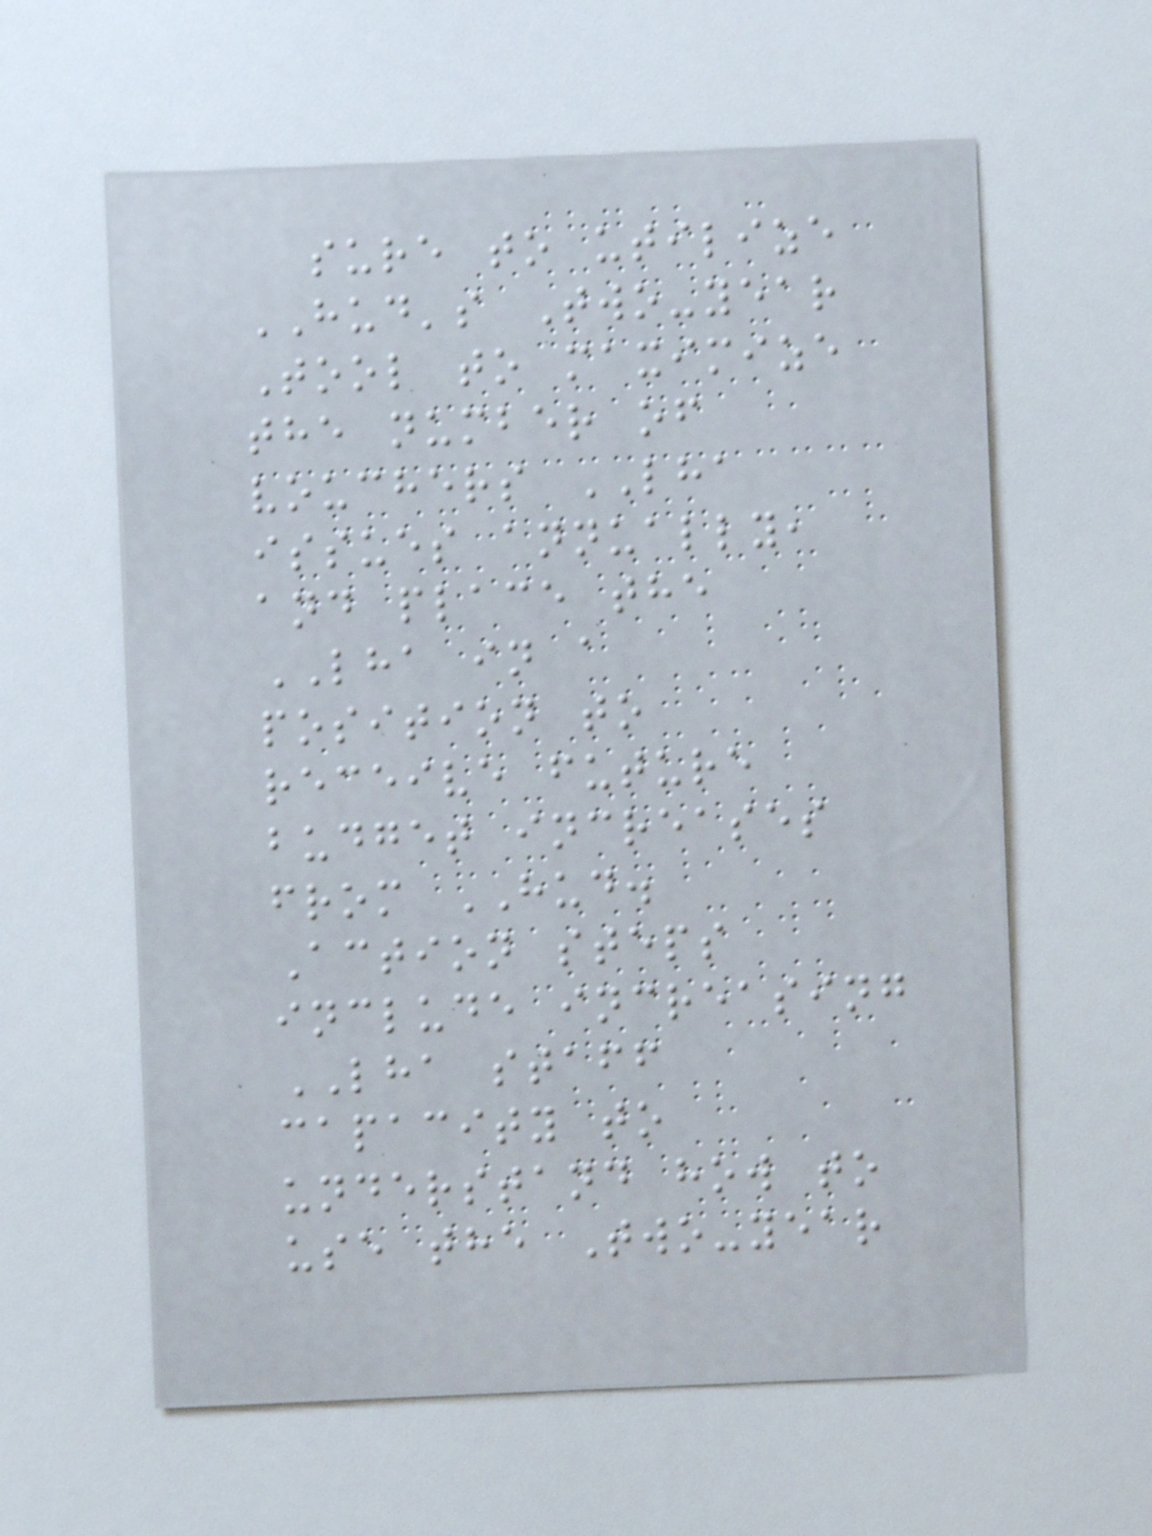sure to utilize
HUD's Two-year
Tool to maximize
the number of
vouchers LHA
issues annually,
and place the
LHA in a
position to
receive future
budget increases
from HUD.
Action steps
include increasing
LHA staff
capacity to
understand how to
use the Two-year
